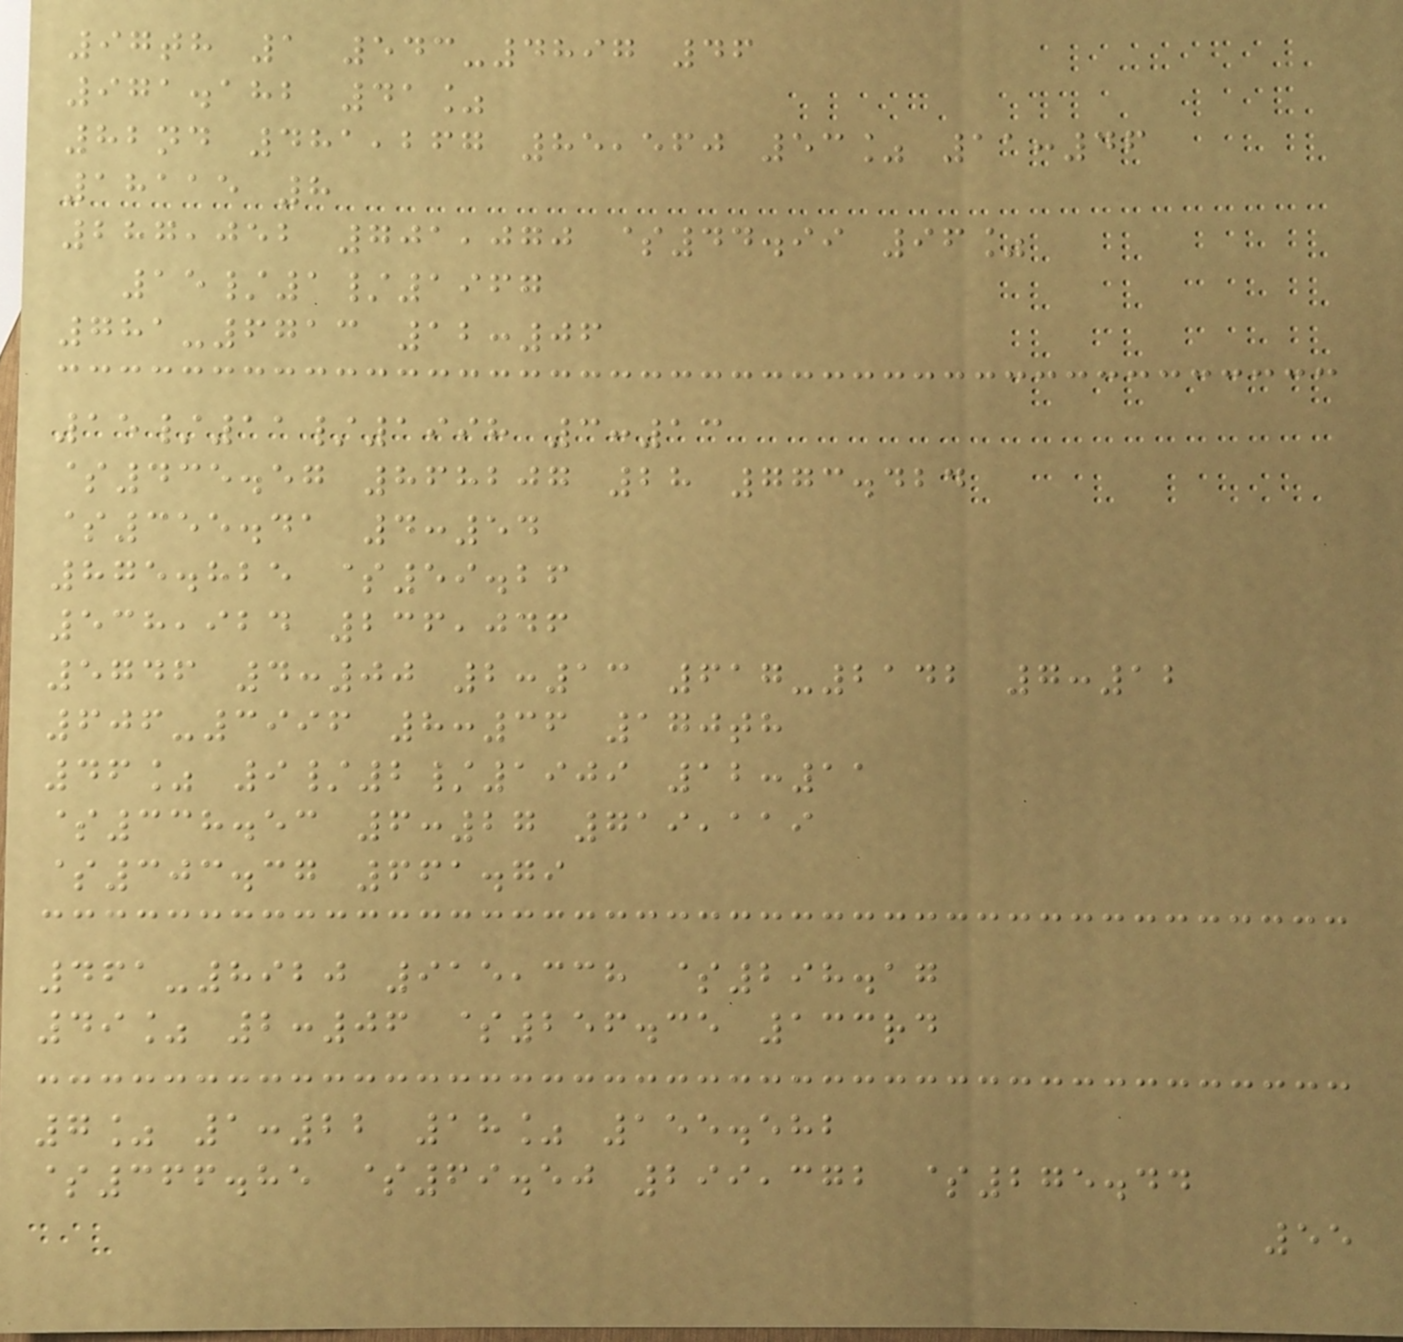97th 1 543-4897 46
971.182 41%
82nd 481,267 85,560 53% 11:46
18115 8
287,052 701,070 $44.99 96%
15/1/1967
781-6713 12:06
15/11/1998 3:13
$435.57 868207 28 773.424
$355.41 4:54
875.825 $59.26
538,924 236,046
5746 4:00 2:13 617-2142 7:12
606-3996 8:36 170th
46% 9/2/1909 12:11
$338.53 6:27 719,119
$303.37 661.79
461-8920 915,338 $298.17
49% 2:06 $256.35 133rd
7% 1:22 18% 155.582
$366.85 $69.50 299,372 $275.44
55
